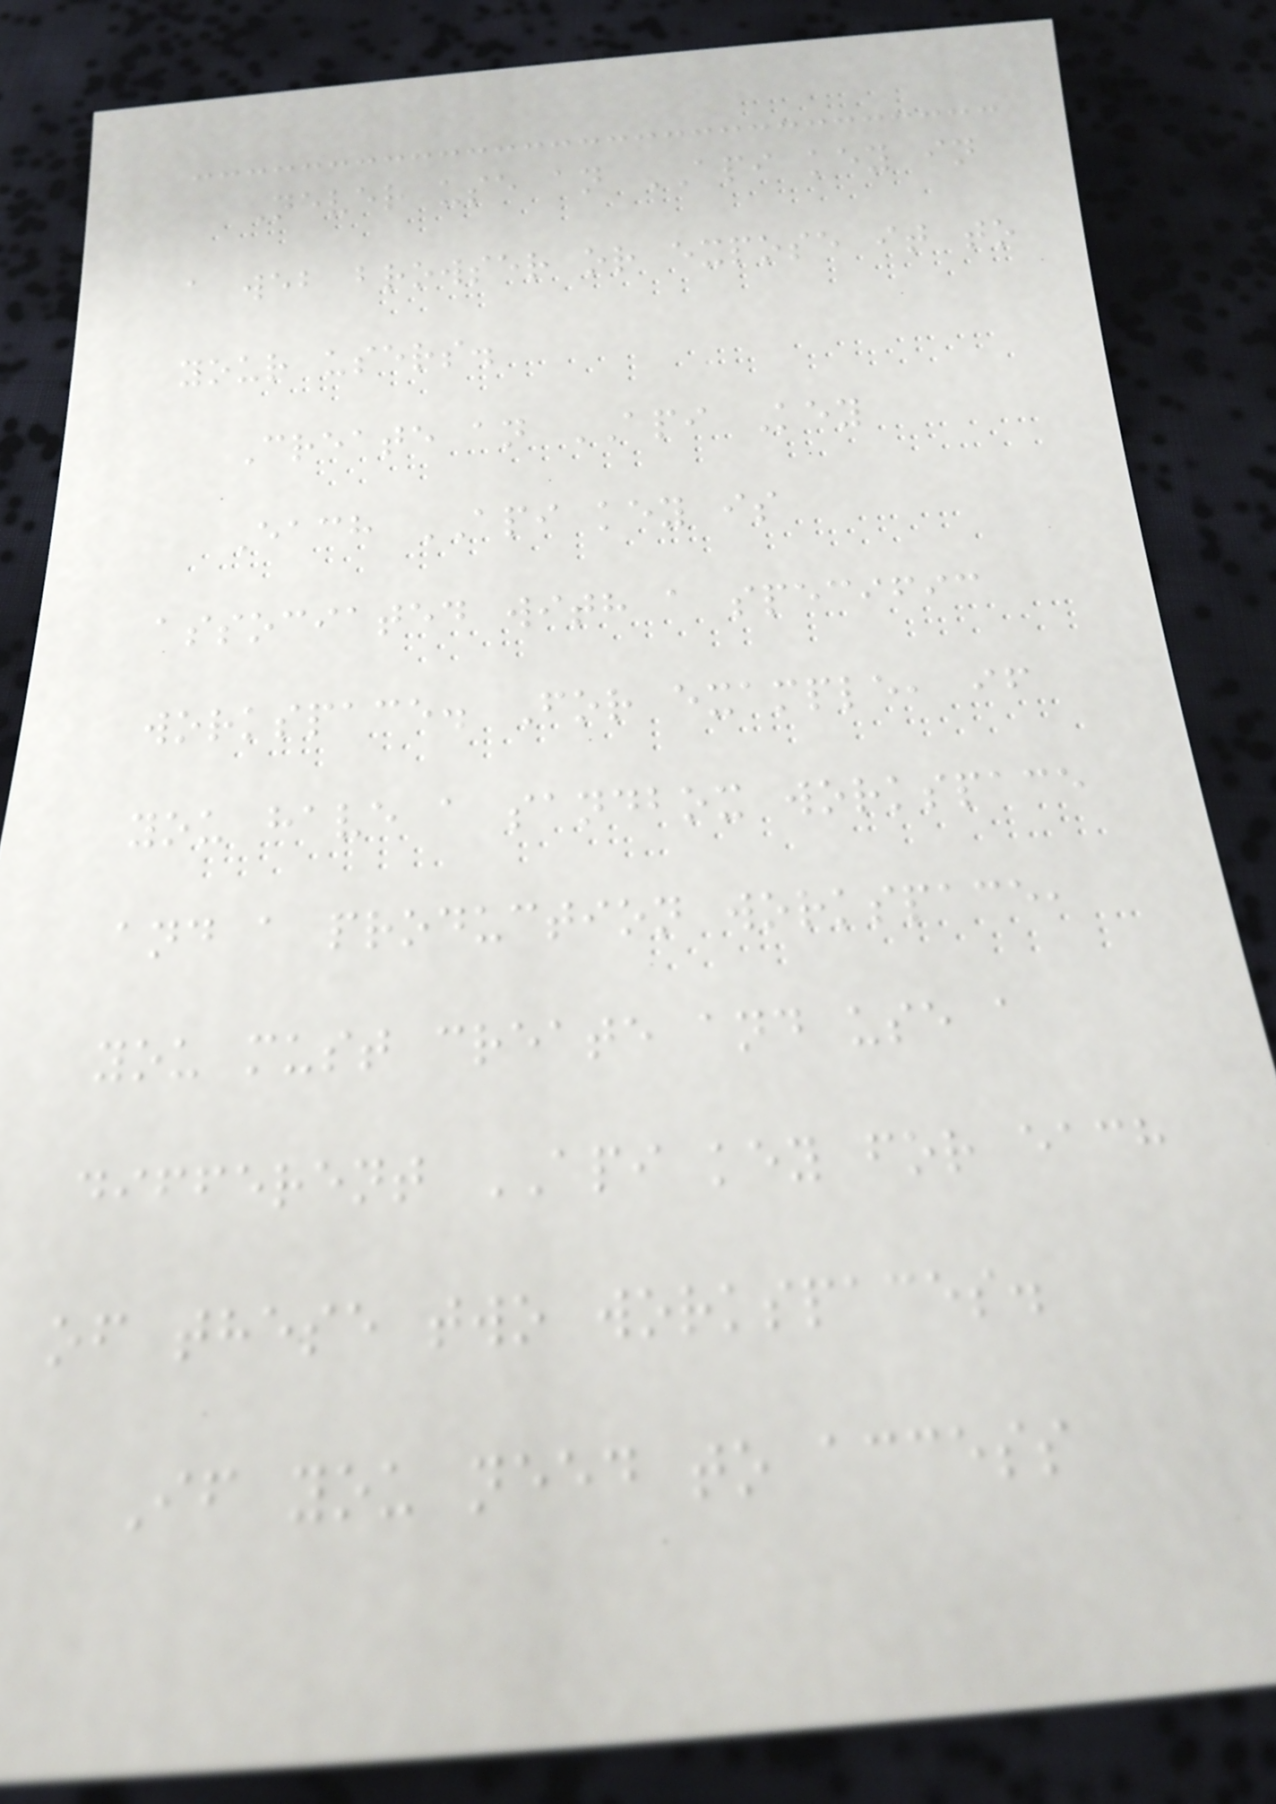Never use an API key in
a web browser or expose it to
your users.
Create an API Key
Each API key is
associated with a specific
workspace. For example, if
you have a sandbox workspace
and a production workspace,
you must create and use a
different API key for each
of these two workspaces.
If you need to access
